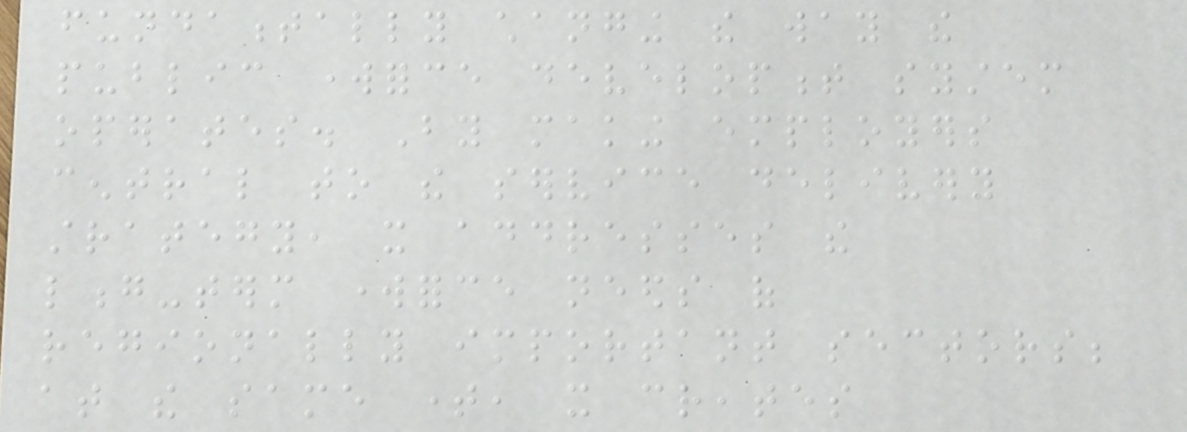fundamentally changing the way the
public workforce development system
operates. By making employers
central to the service delivery
strategy, it addresses the
long-term workforce needs of
regionally important sectors;
at the same time, it creates
